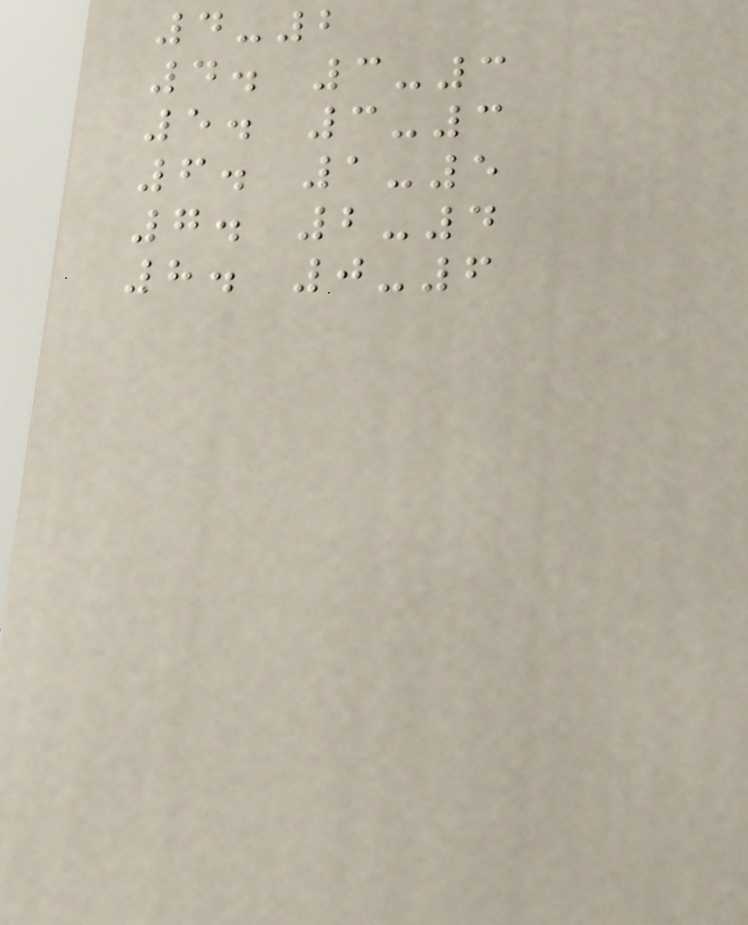4-2
4. 3-3
5. 3-3
6. 1-5
7. 2-4
8. 0-6
